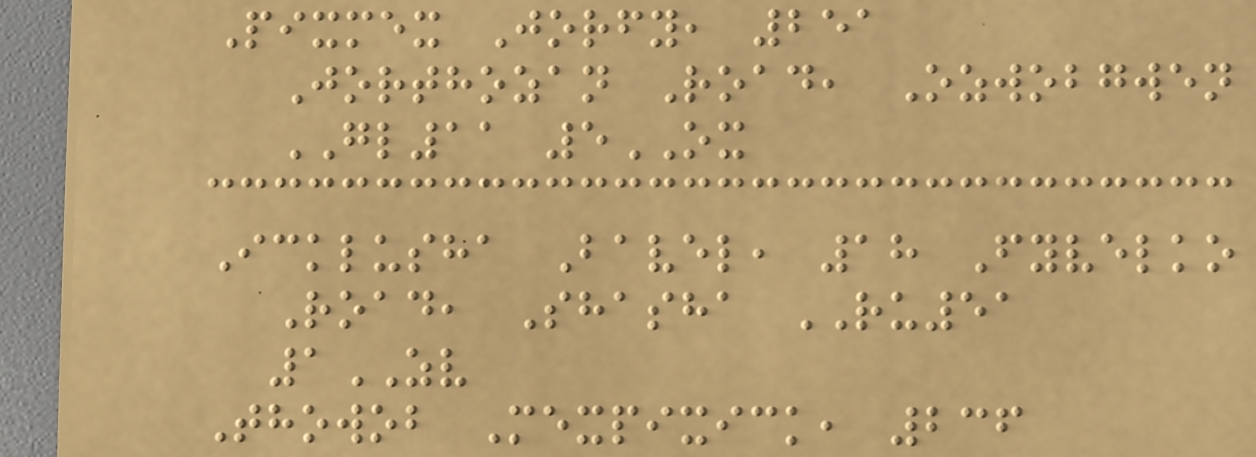Pixmex Jorfy, 251
Jorthozan Road, Ozwobgwen
GL11 5OX
Icklusha Bavel, 18 Fyvelko
Road, Shasha RU51
1ZV
Thowob Mexpixick, 236
